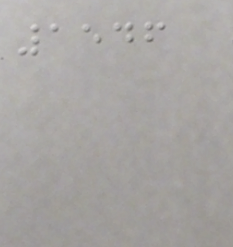1546
